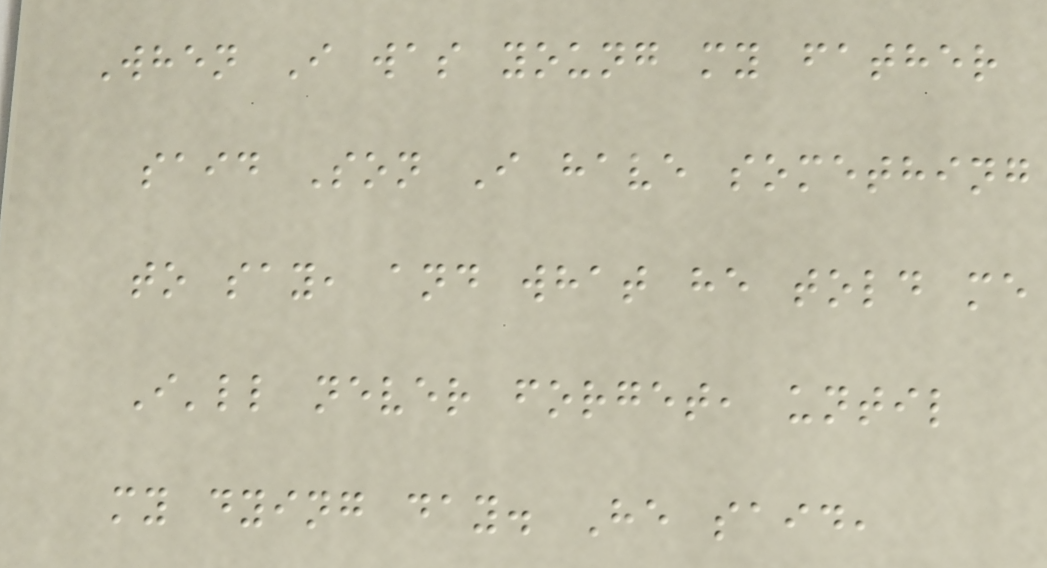When I was young my father
said Son I have something
to say, and what he told me
I'll never forget, until
my dying day. He said,
